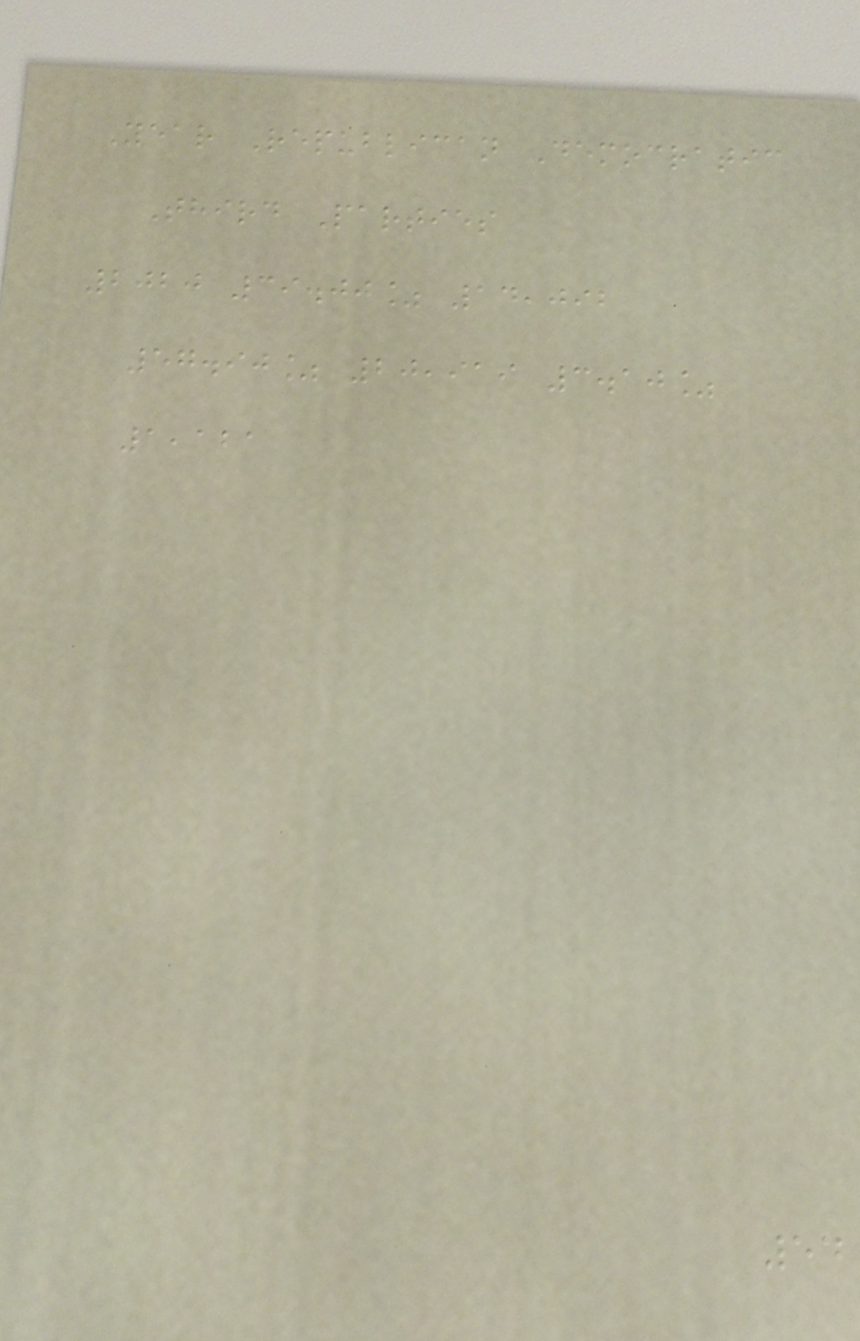Year Republican Democratic
Third Parties
2020 39.00% 14,092
57.90% 20,919 3.10%
1,121
54
